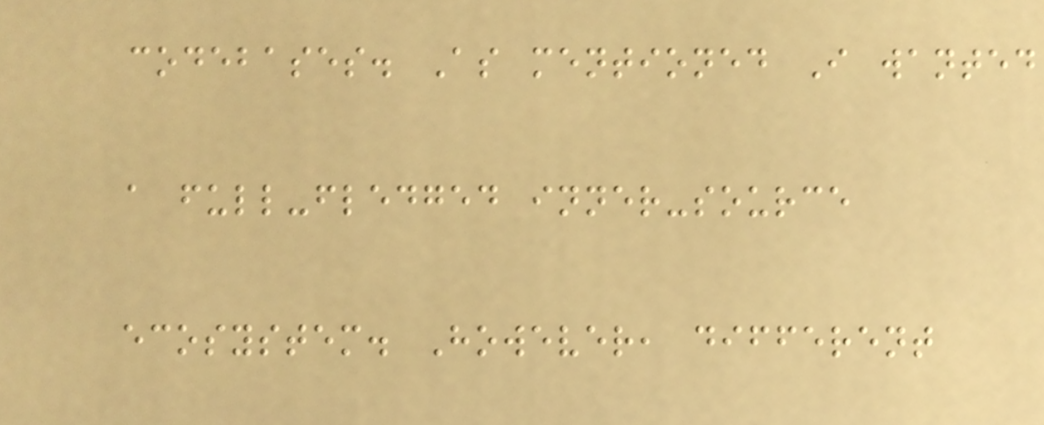codebases. As mentioned I wanted
a full-fledged inner-source
ecosystem. However, different
